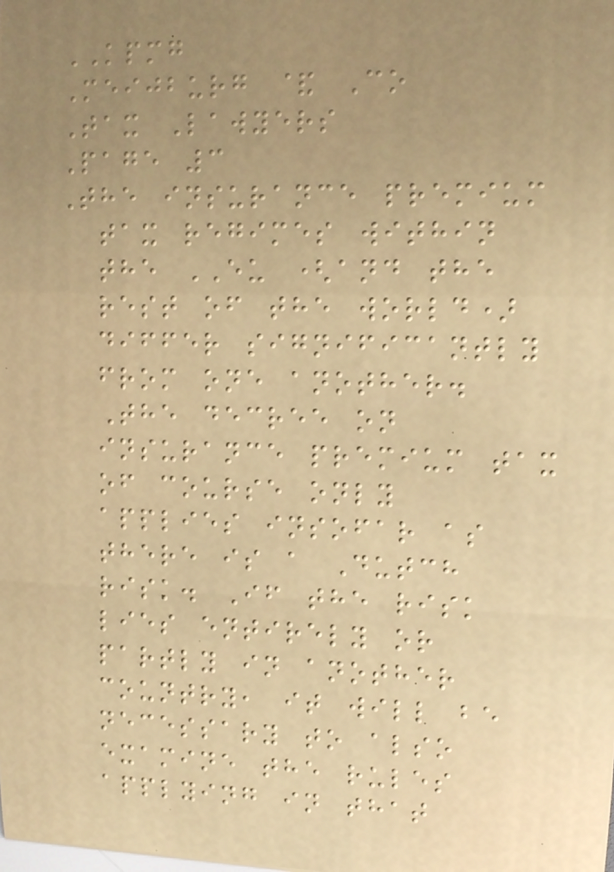KPMG
Meijburg & Co
Tax Lawyers
Page 3
The insurance premium
tax regimes within
the EU (and the
rest of the world)
differ significantly
from one another.
The decree on
insurance premium tax
of course only
applies insofar as
there is a Dutch
risk. If the risk
lies entirely or
partly in another
country, it will be
necessary to also
examine the rules
applying in that
